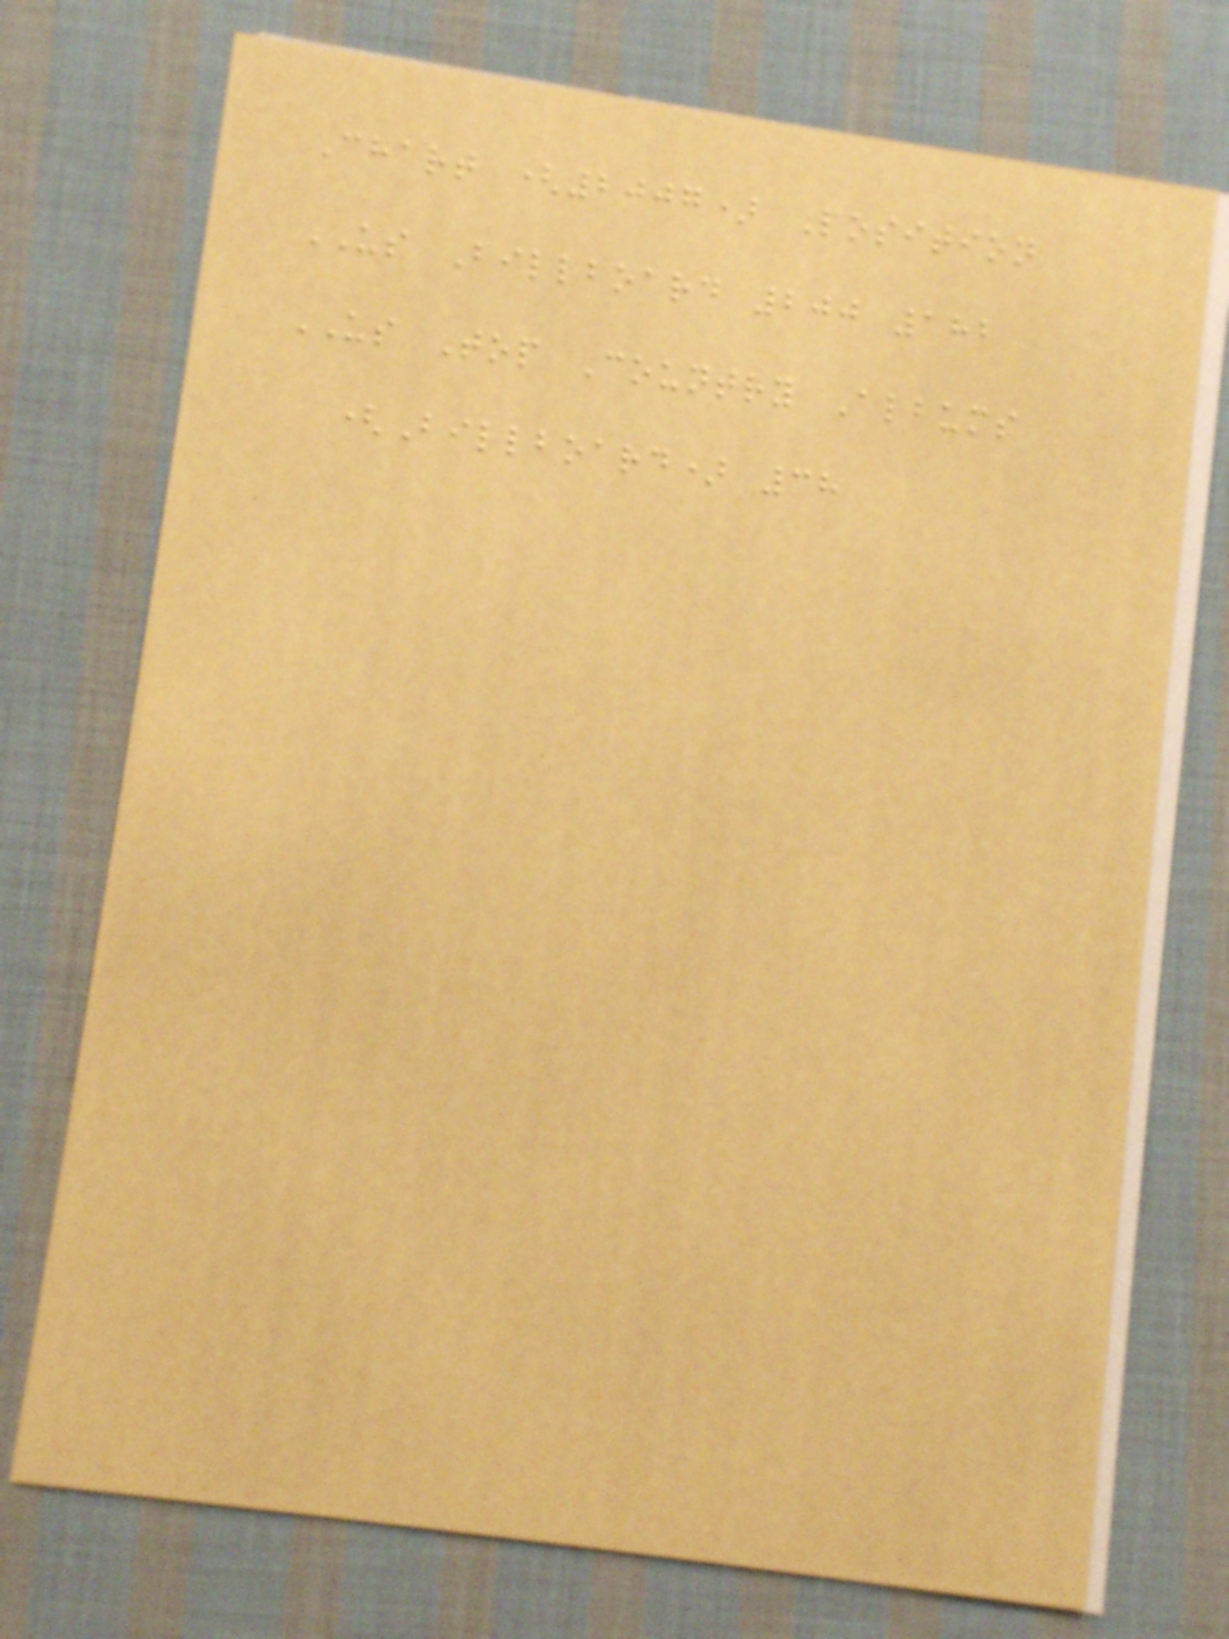Chart (2007) Position
US Billboard 200 182
US Top Country Albums
(Billboard) 38
